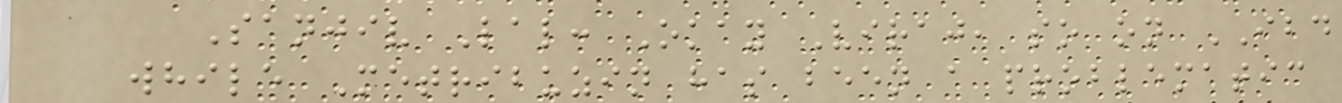Sanjiv Lal: Okay Viraj, so on IBD
while Metribuzin has been a problematic
